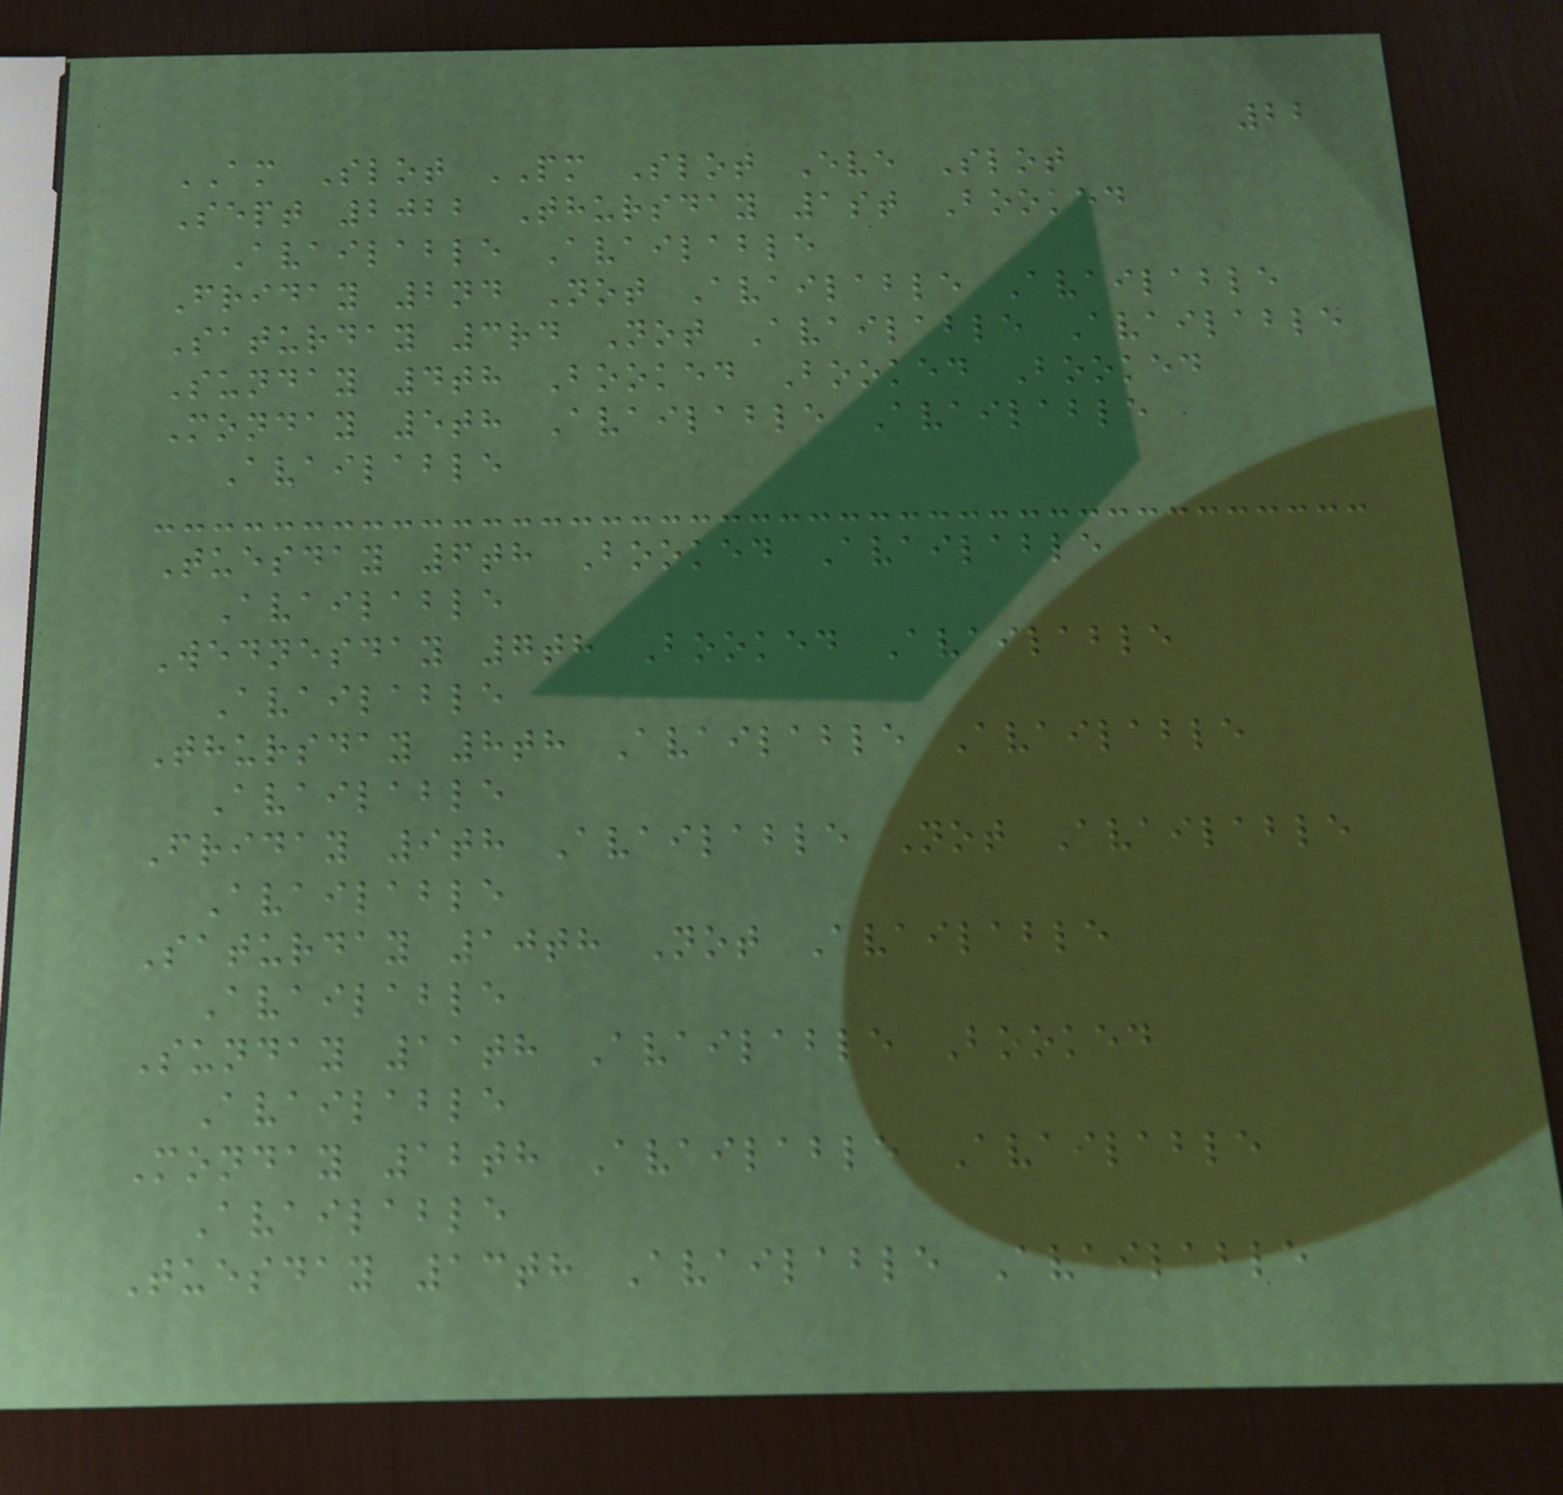22
AM Slot PM Slot Eve Slot
Sept 2022 Thursday 1st Booked
Available Available
Friday 2nd Not Available Available
Saturday 3rd Not Available Available
Sunday 4th Booked Booked Booked
Monday 5th Available Available
Available
Tuesday 6th Booked Available
Available
Wednesday 7th Booked Available
Available
Thursday 8th Available Available
Available
Friday 9th Available Not Available
Available
Saturday 10th Not Available
Available
Sunday 11th Available Booked
Available
Monday 12th Available Available
Available
Tuesday 13th Available Available
